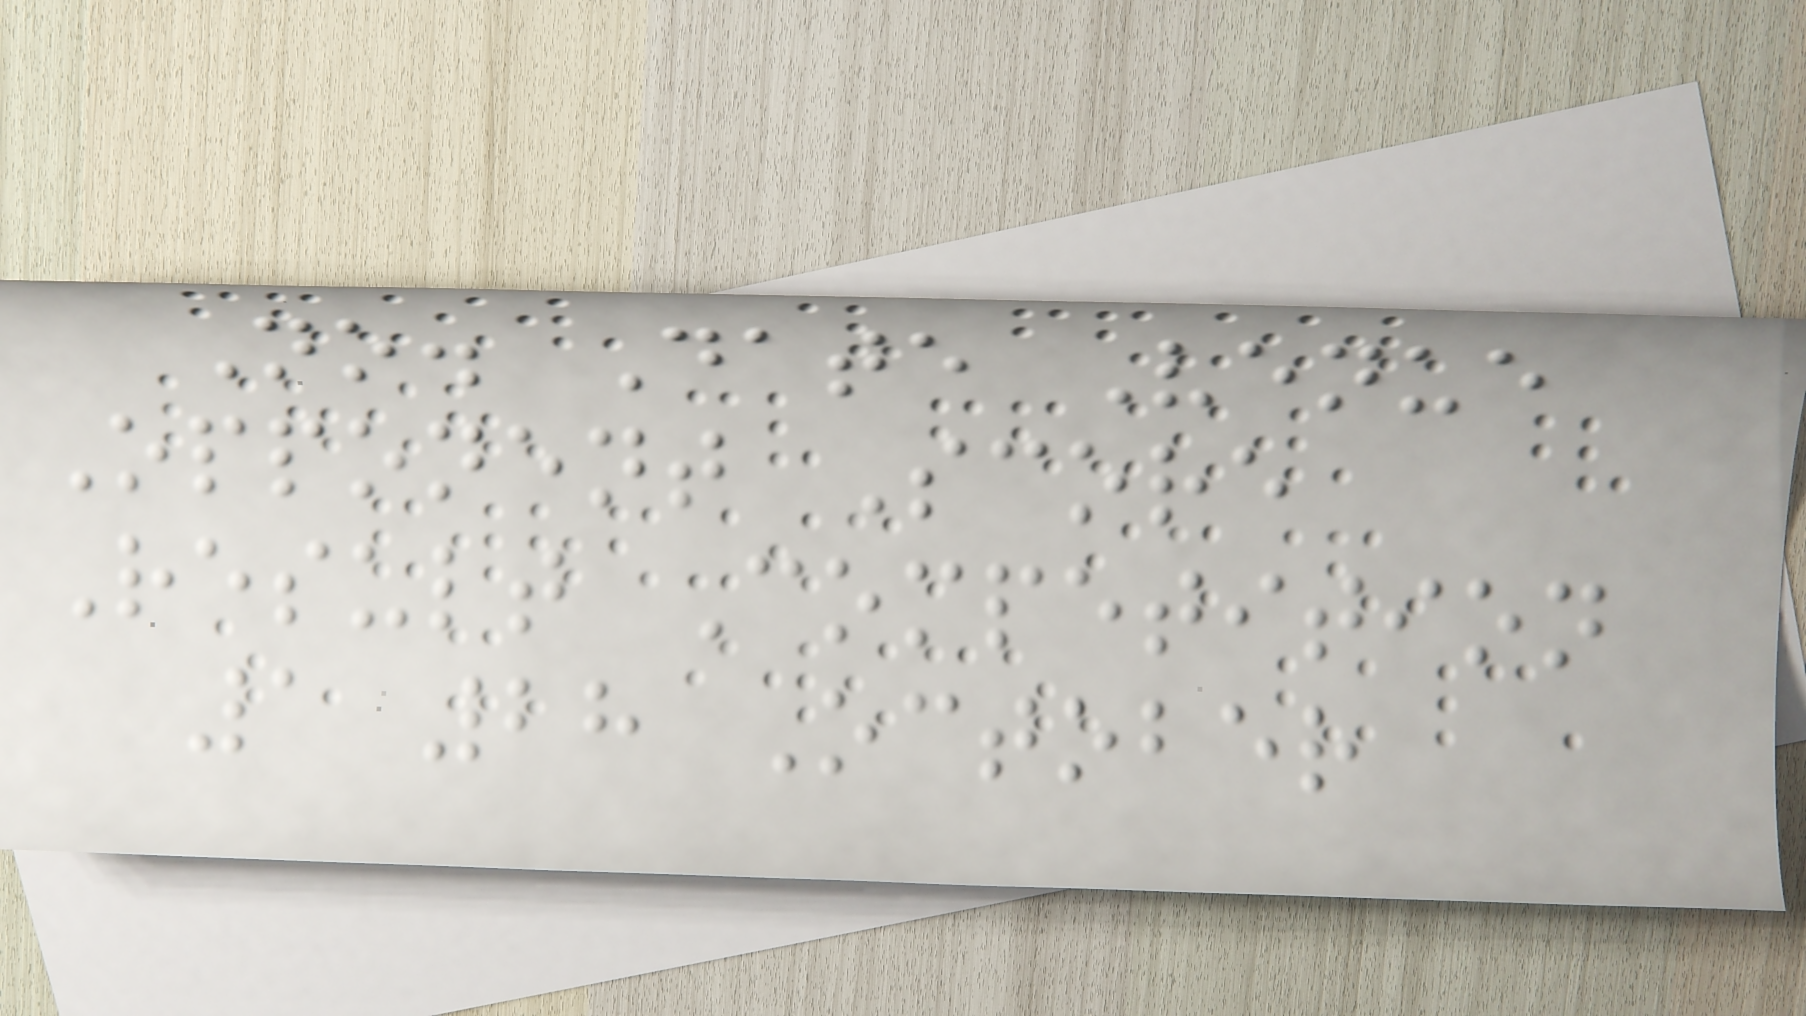No. Date Venue
Opponent Score
Result Competition
1 28 October
